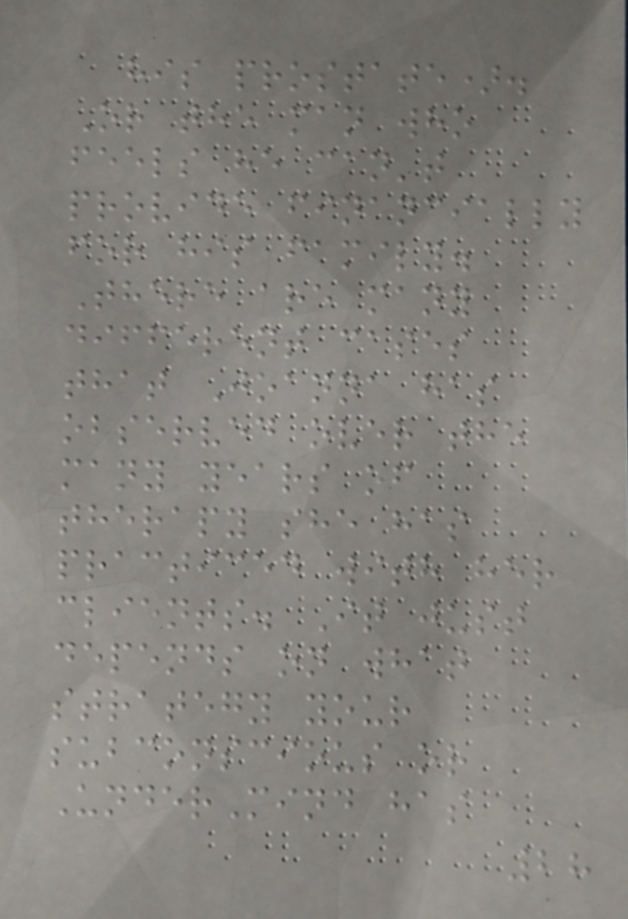his prostate).
Or the man who
feels he can't
provide financially
for his family.
There are many
different cases
that Joanna has
observed over the
many years of
therapy she has
practiced with her
clients. It just
depends on what
strategy your
subconscious or
UnderMind has
28
